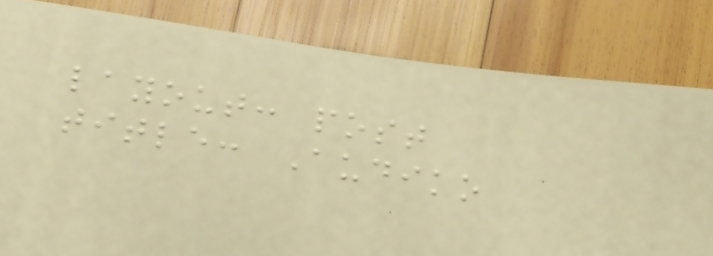layout: post
title: Audiko
